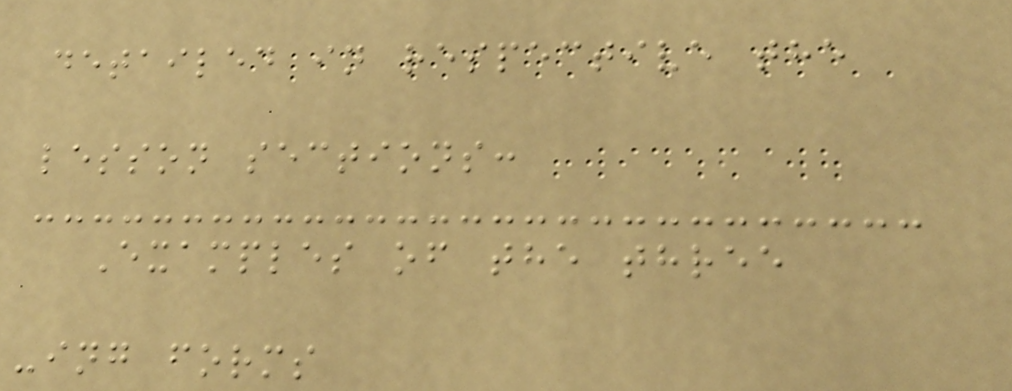detailed in respective the
lesson sections:
Examples of the three
-ing forms
